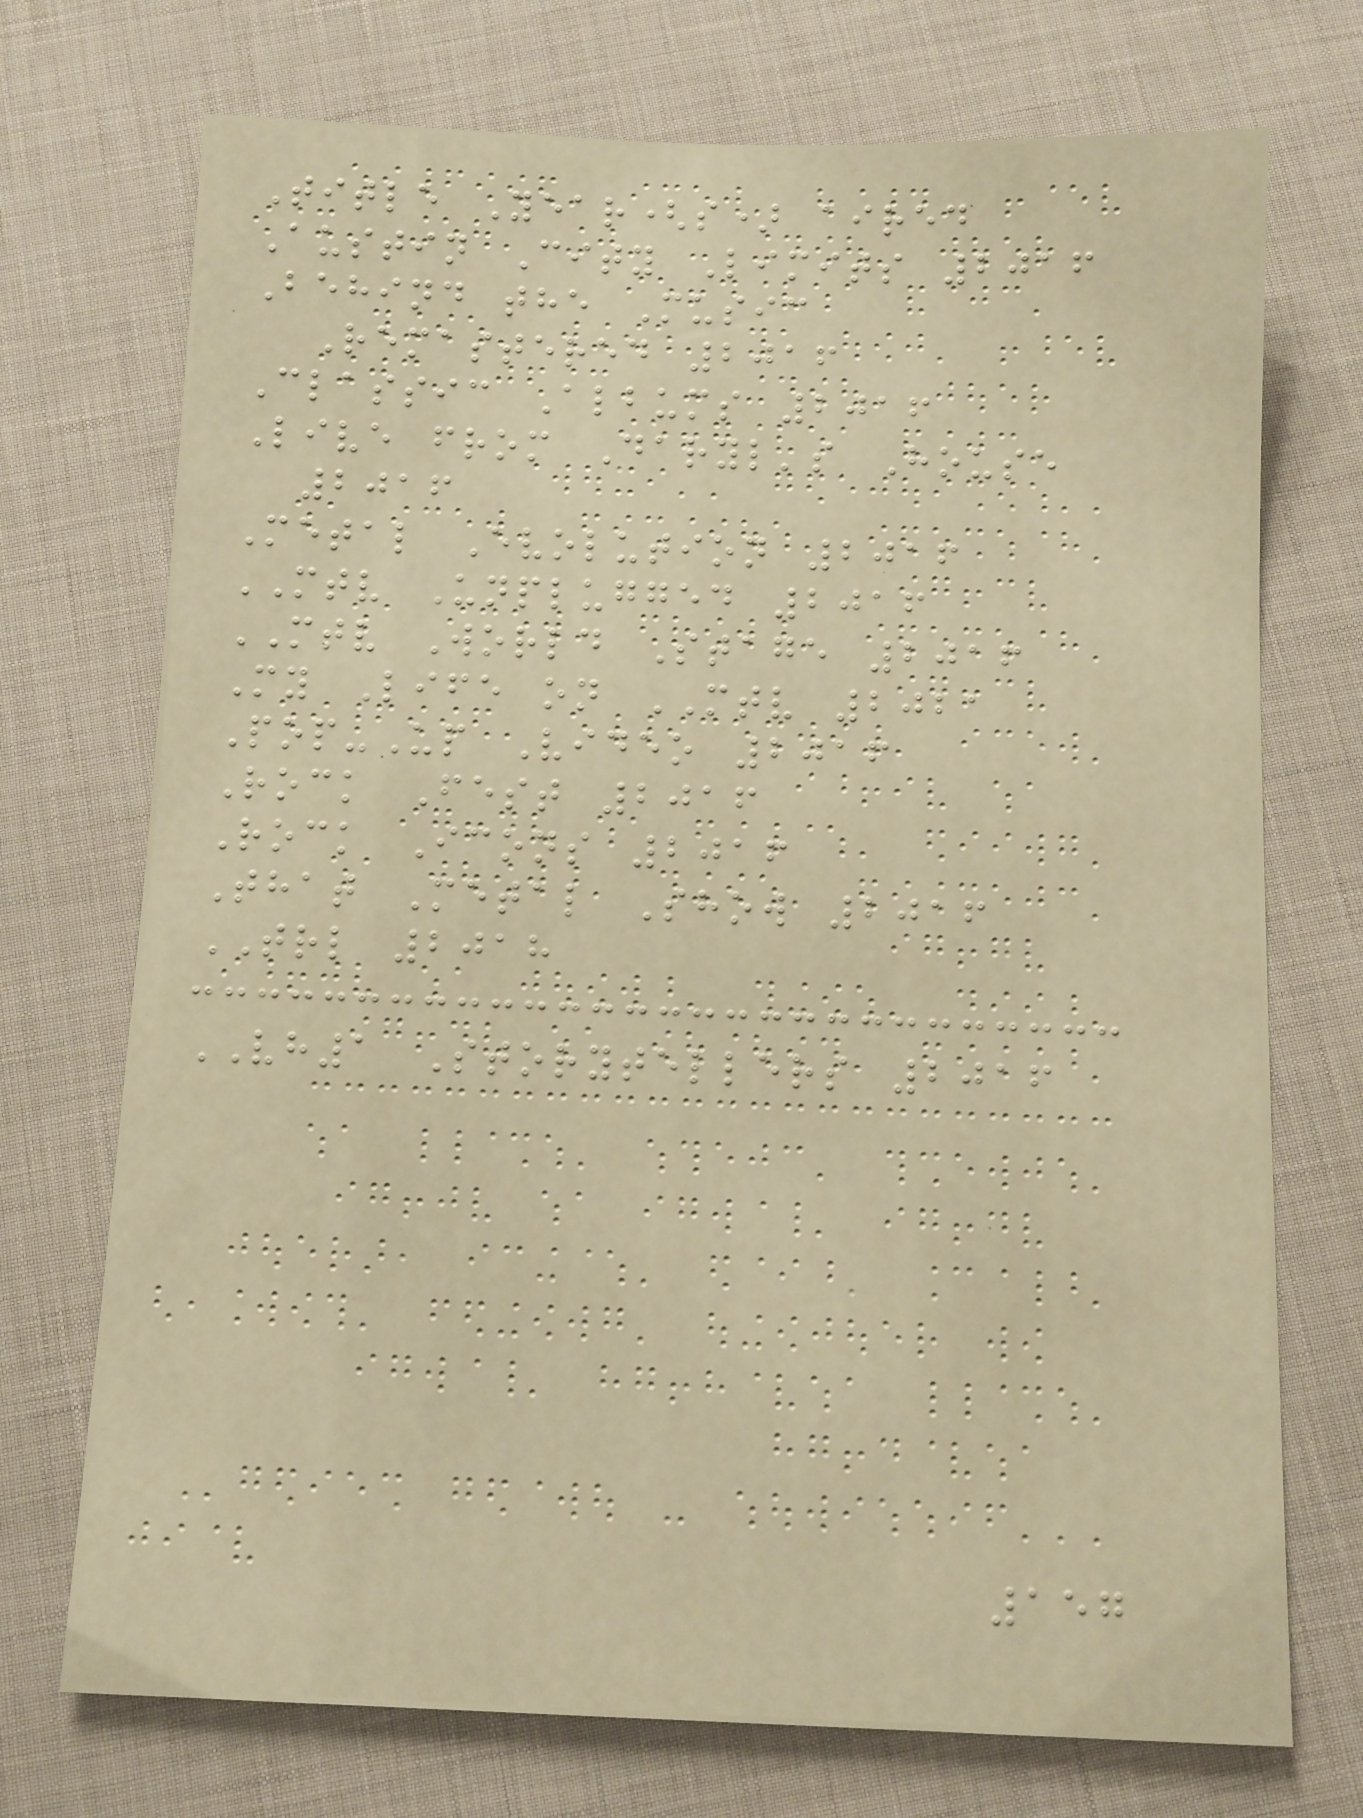Title Year(s) aired
Austin City Limits 2016
Behind the Music
Remastered 2016
Classic Albums 2016
Live from Daryl's House
2016
Metal Evolution 2016
MTV Unplugged 2016
MTV World Stage 2016
My Life on MTV 2021
Pop-Up Video 2016
Rock Fest 2016
Rock Icons 2016
That Metal Show 2016
TRL 2018
VH1 Storytellers 2016
157
